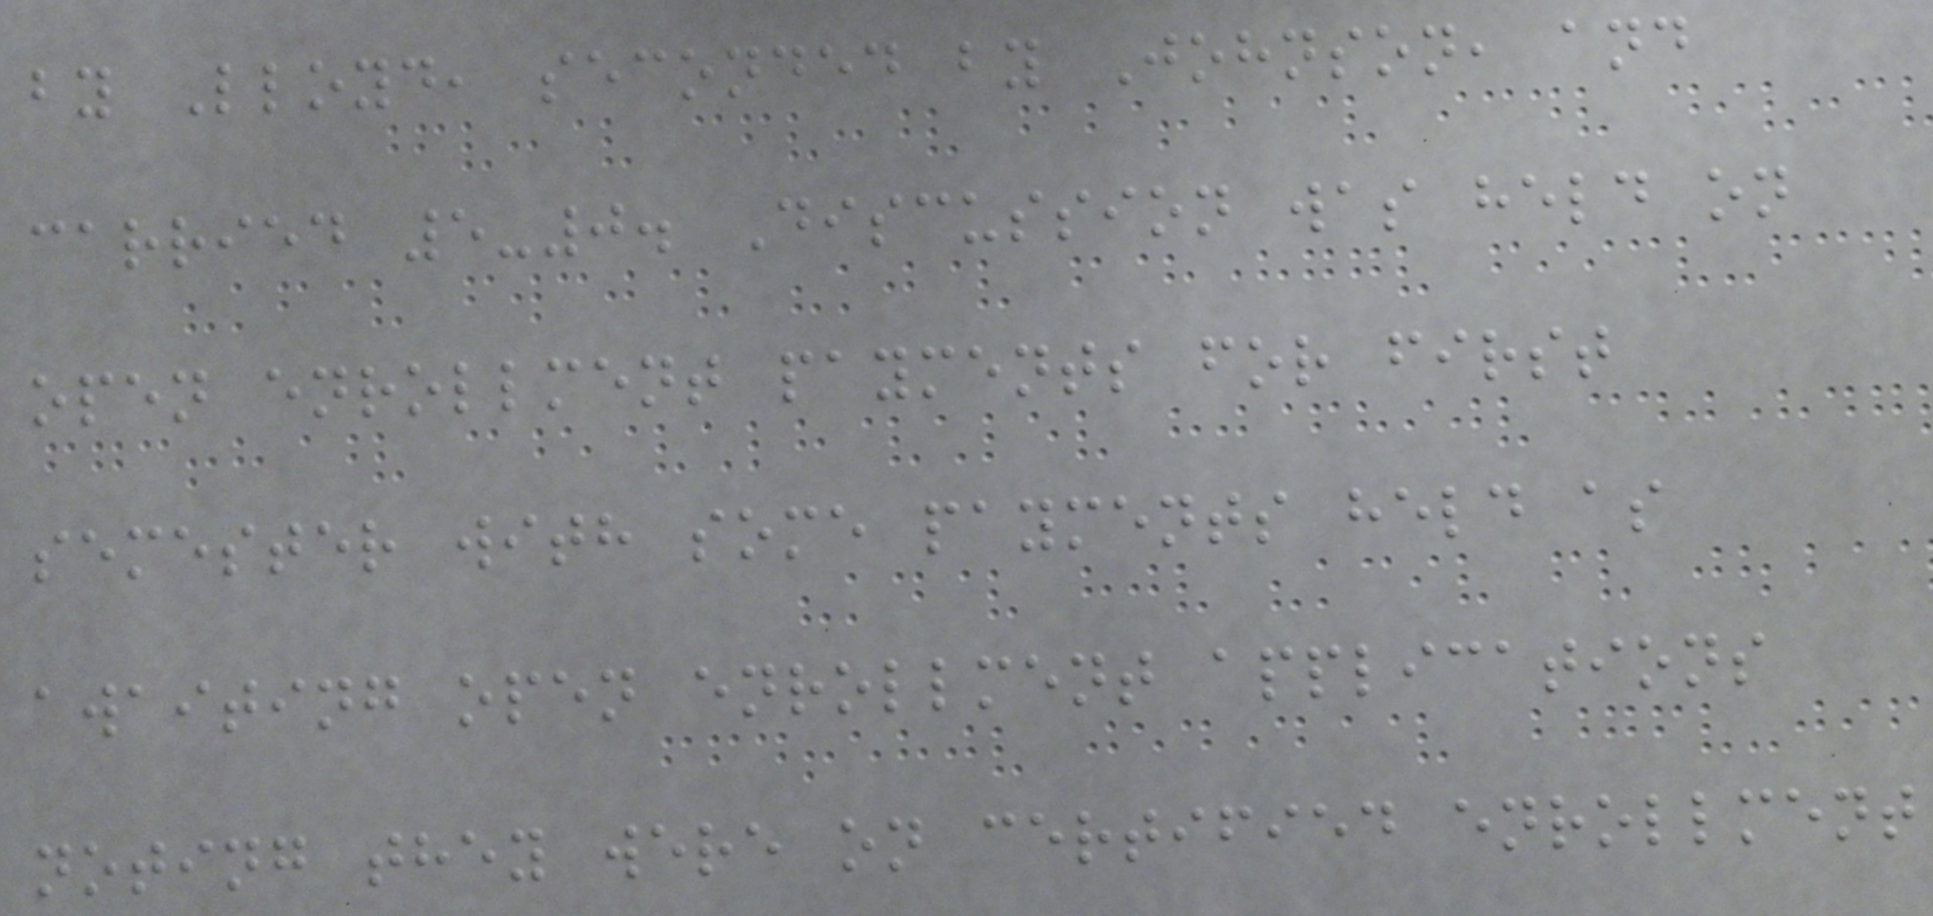by Lloyd, seconded by Johnson, and
carried 5-0. Discussion was held on
open enrollment payments for first
semester with some payments held as
awaiting open enrollment applications
noting they were on certified enrollment
